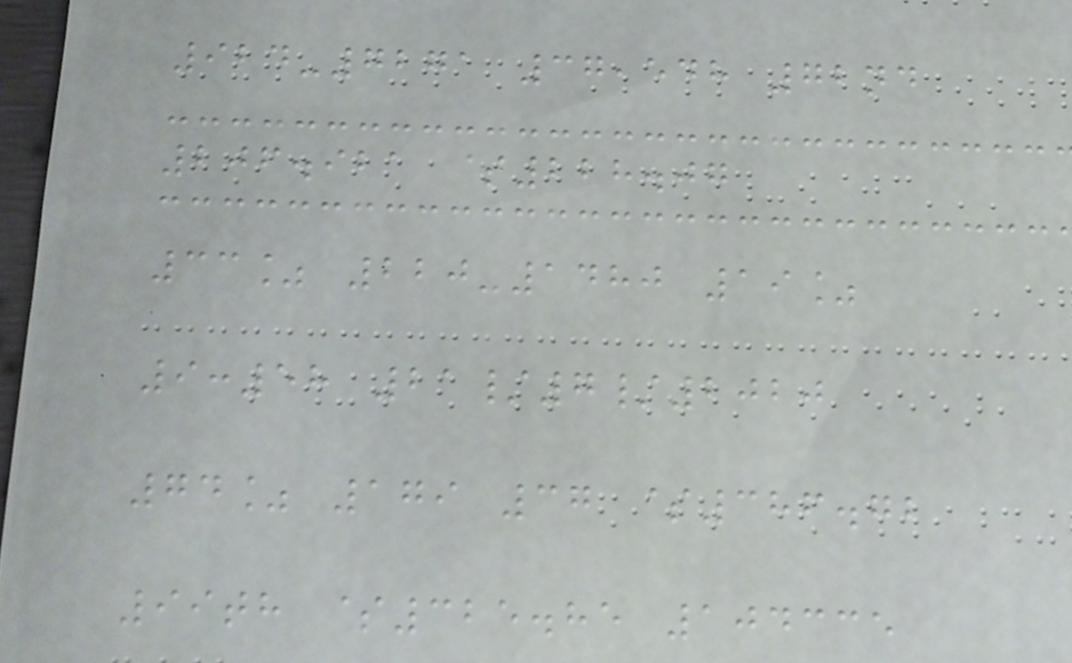924-7271 37,548 72nd
206.921 $228.07
33% 220-1480 19%
9:58 21/7/2020
74% 179 37 $386.72
99th $325.85 104335
